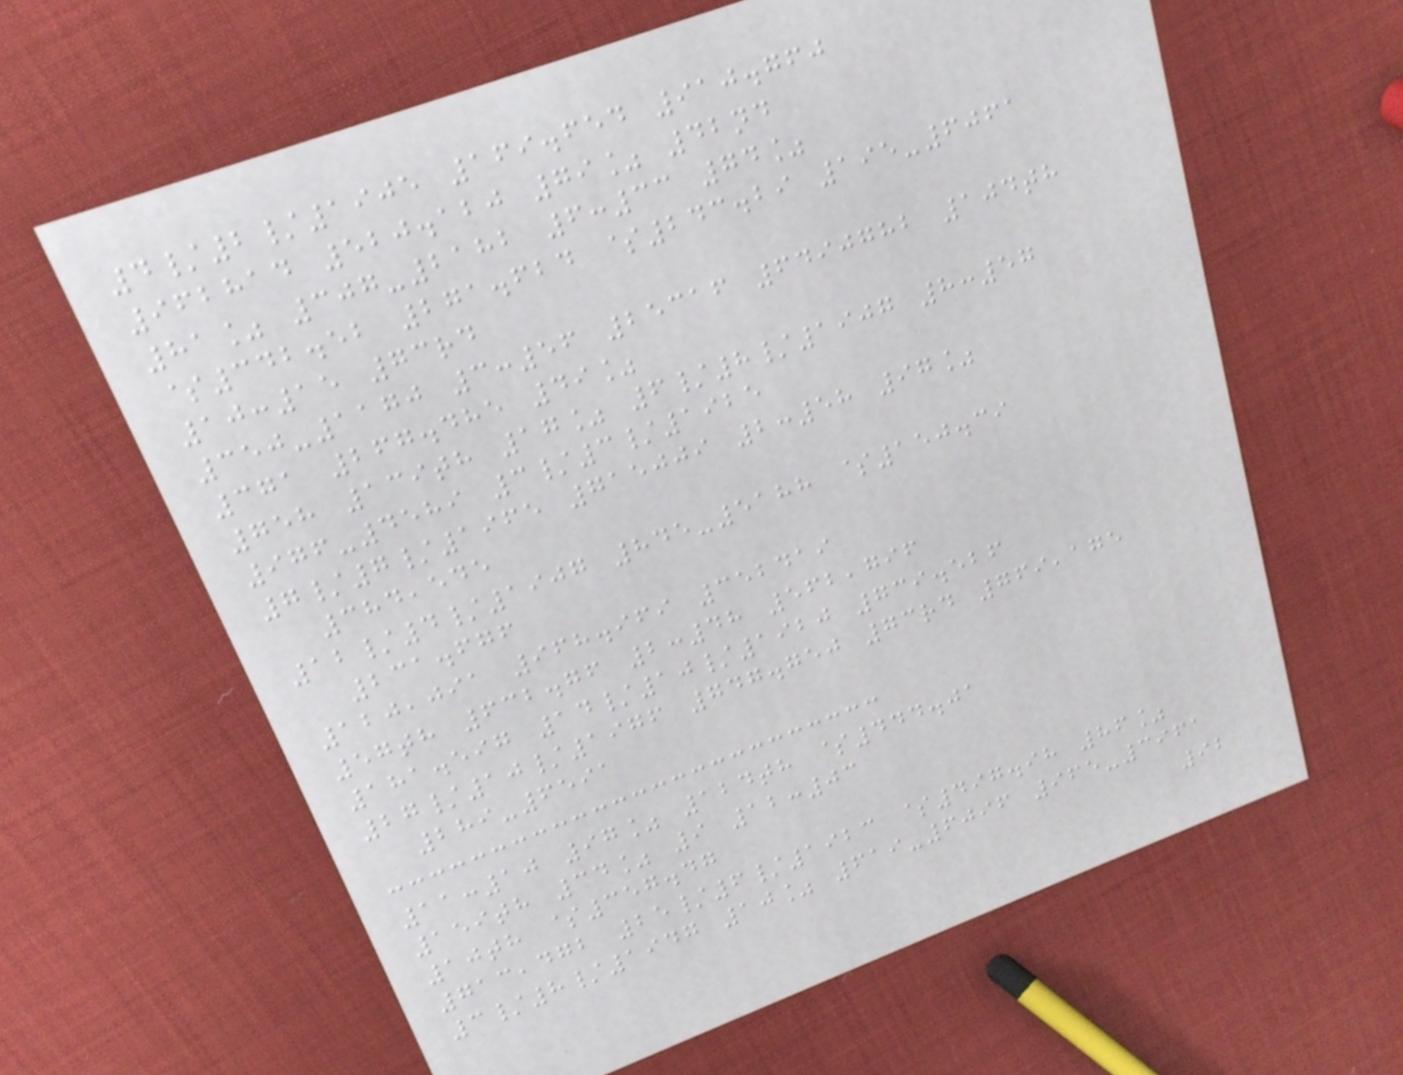4/2/1905 169.654 910.760
962814 520.120 79% 42nd
81% 307-2182 6:33 74%
$342.52 271.624 $243.29 195-6061
10:15 73rd
350-1170 3:56 25316 6490782 104th
371 267.485 49%
758 139th 17% 6/8/1907 8:57
976-4589 3/3/1925
7/7/1965 715009 2:58 97%
384,545
12/4/1907 845-5188 $150.39
231.676
120,091 968.969 352419
57th 632.76 2:48 562,796
181.597 14/10/1920 739.526
27/10/1976 747.750 73rd 769,175
289-6591
11:10 97% 124th $444.01
159th 34% 9 12:03
10th $357.47
713,472 25/6/1923 $497.98 86%
3/8/1947 10% 619-6096 965-3961
92
